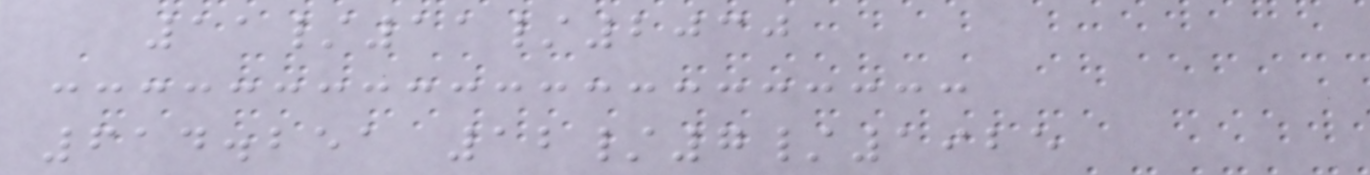11/11/2030
614.251 12/7/1925
